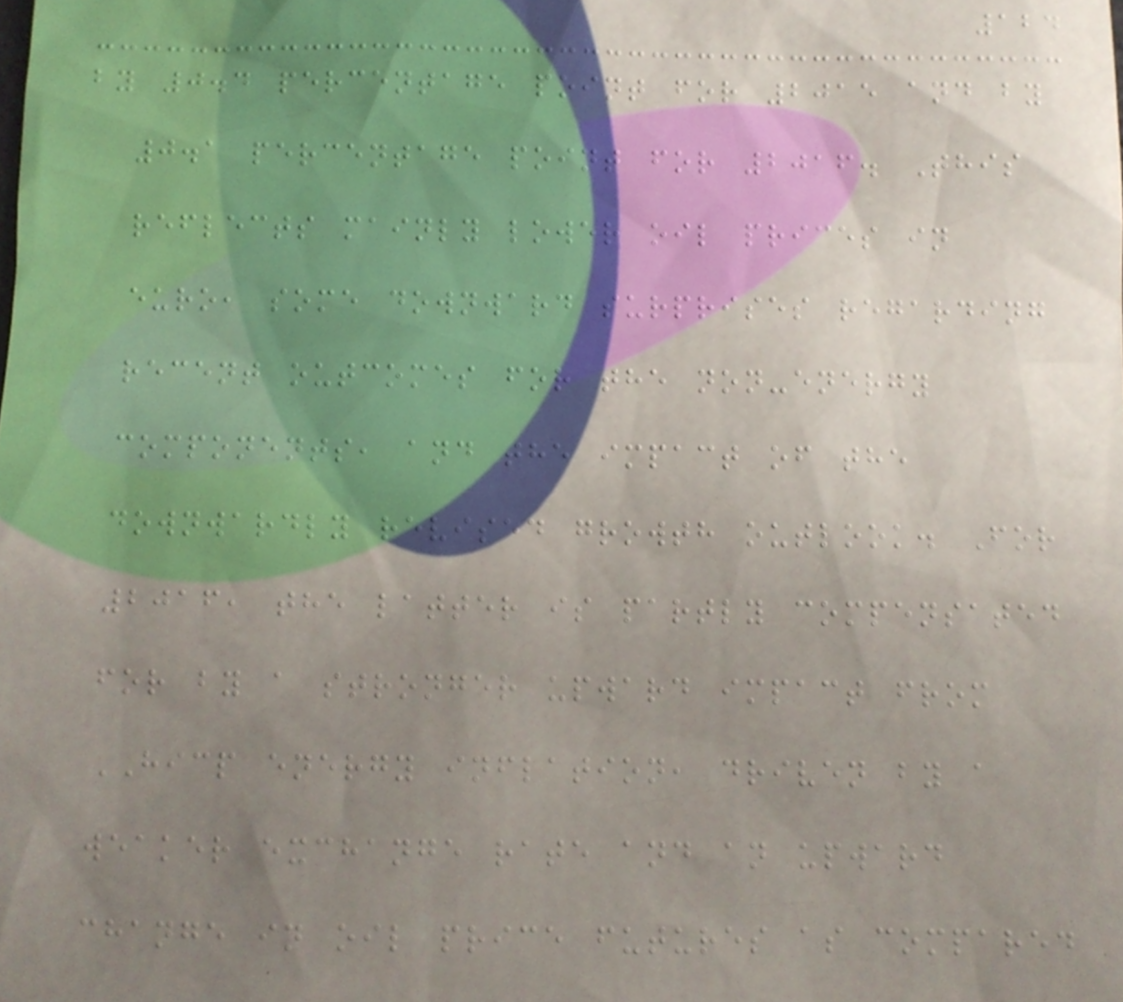124
by 0.4 percentage point for 2015 and by
0.1 percentage point for 2016. This
reflects mainly lower oil prices in
euro, some downward surprises regarding
recent outcomes for the non-energy
components, and the impact of the
downwardly revised growth outlook. For
2016, the latter is partly compensated
for by a stronger upward impact from
HICP energy inflation, driven by a
weaker exchange rate and an upward
change in oil price futures as compared
